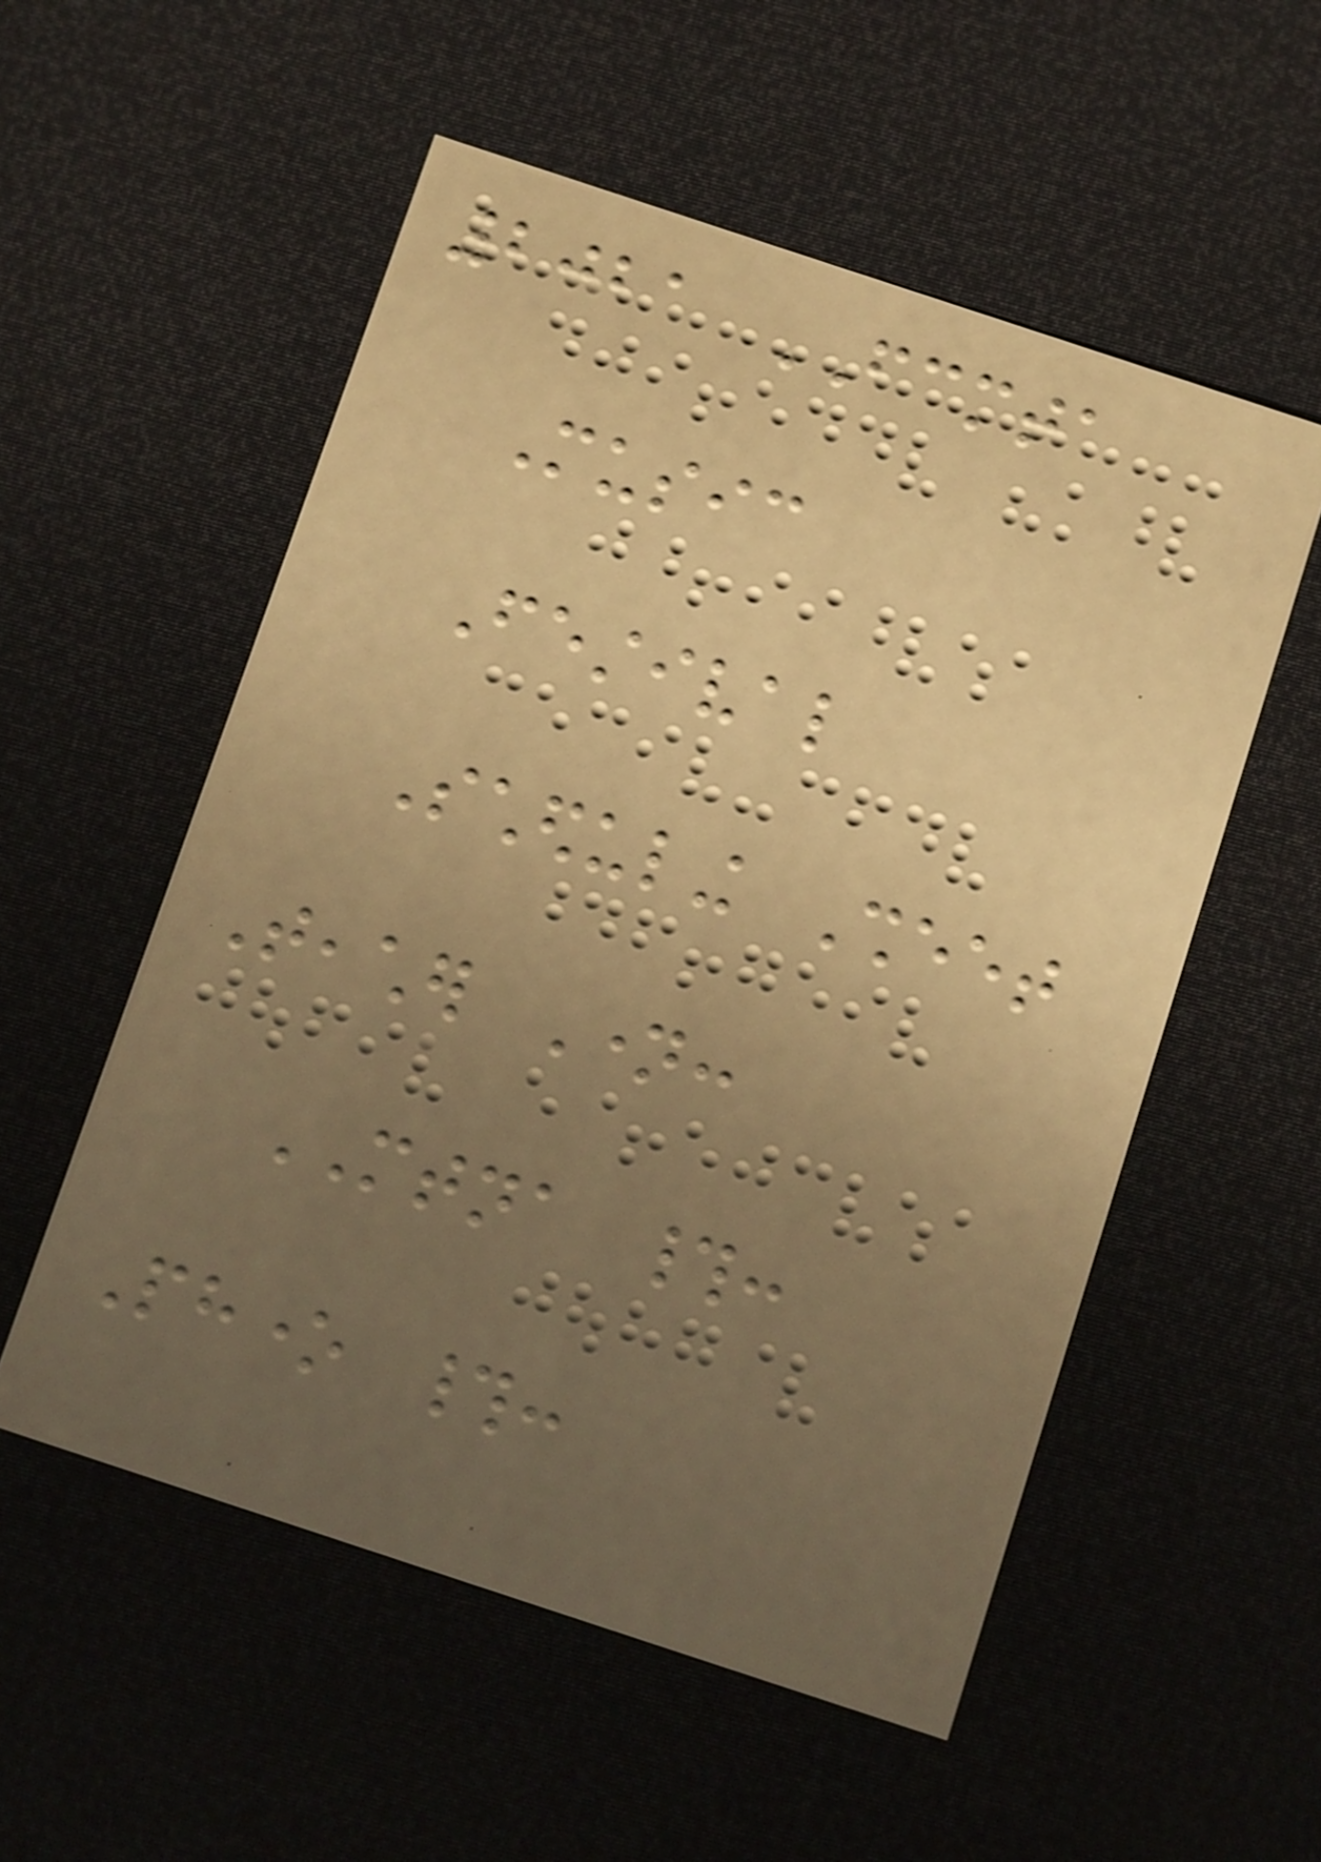2021 FCMTA
Music
Festival
Scheduling Sheet
Teacher Name:
MTNA #:
Phone #:
